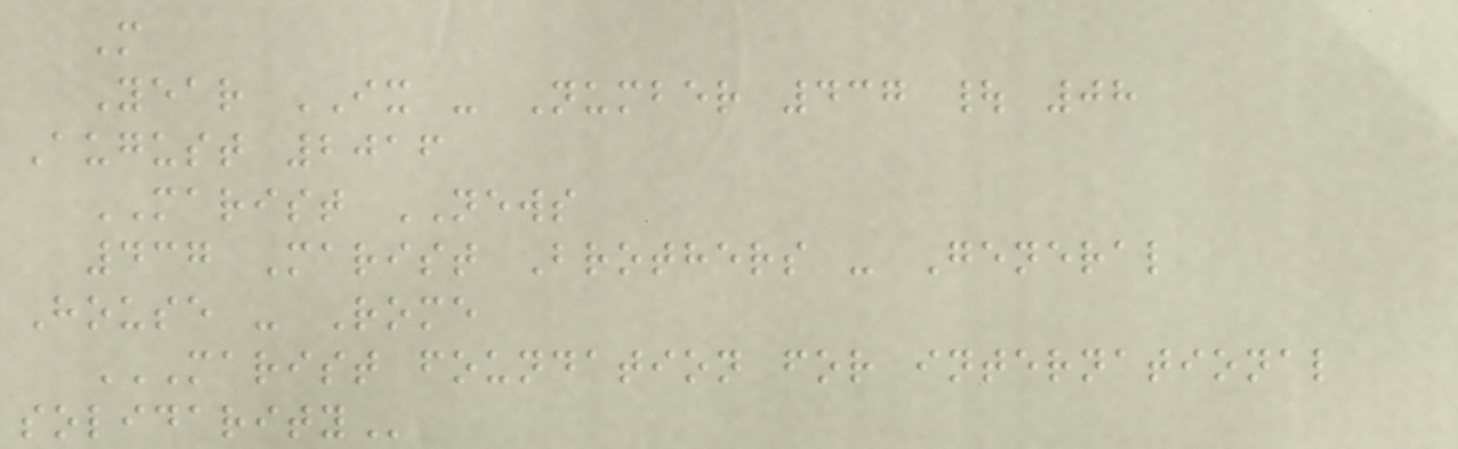M
Year IX - Number 437 | 08
August 2016
MARIST NEWS
437 Marist Brothers - General
House - Rome
MARIST FOUNDATION FOR INTERNATIONAL
SOLIDARITY
